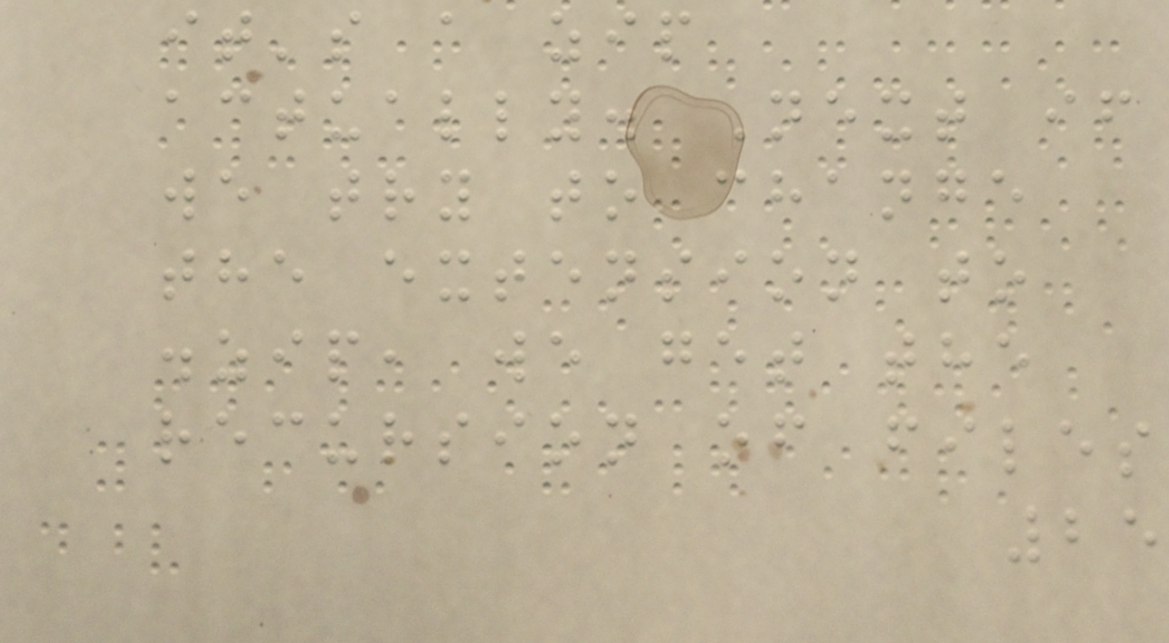it's a zip
actually. Next if
we try to change
the extension to
.zip, we get the
recursion of files
25
